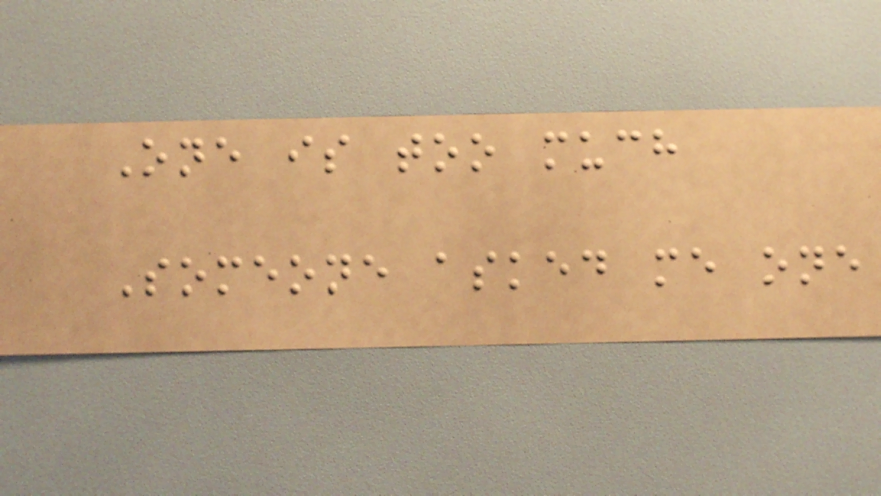One is too much
Someone asked me one
